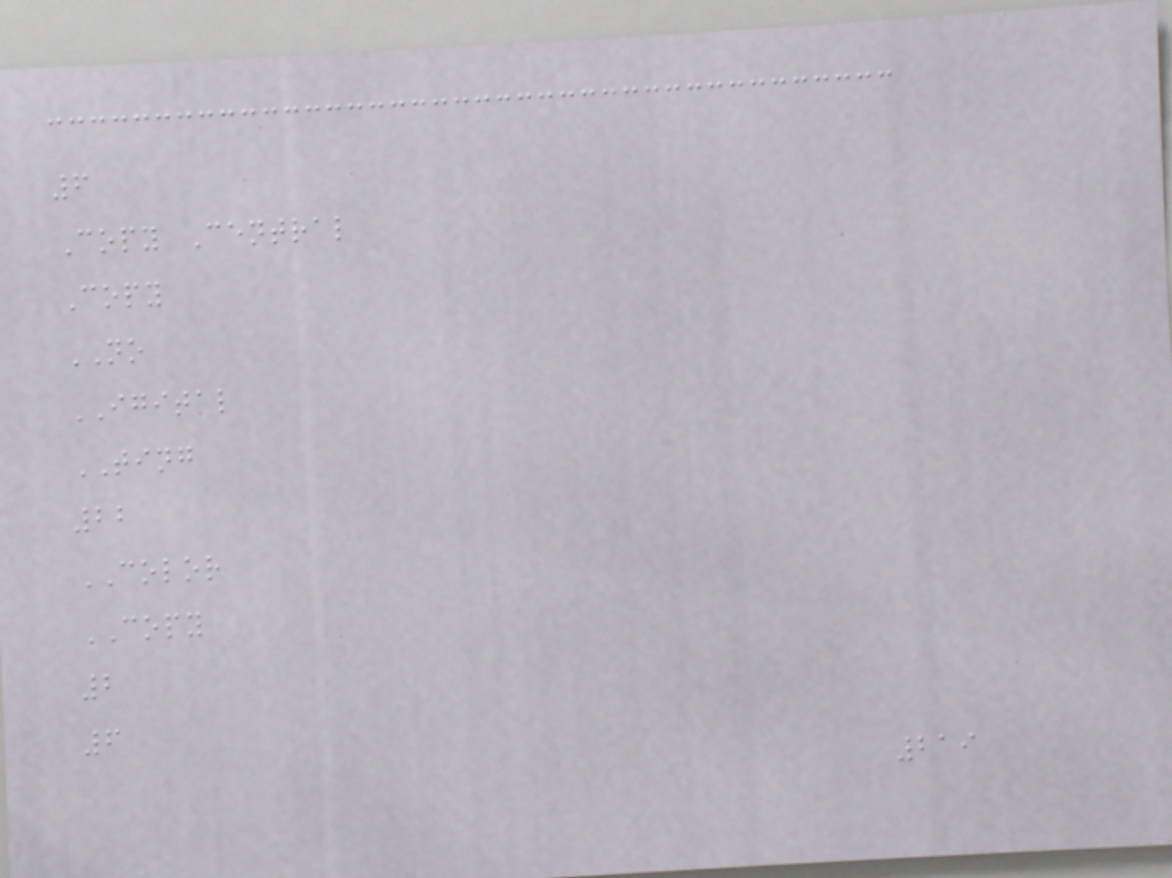6
Copy Central
Copy
NO
IGITAL
TING
22
COLOR
COPY
2
6
219
